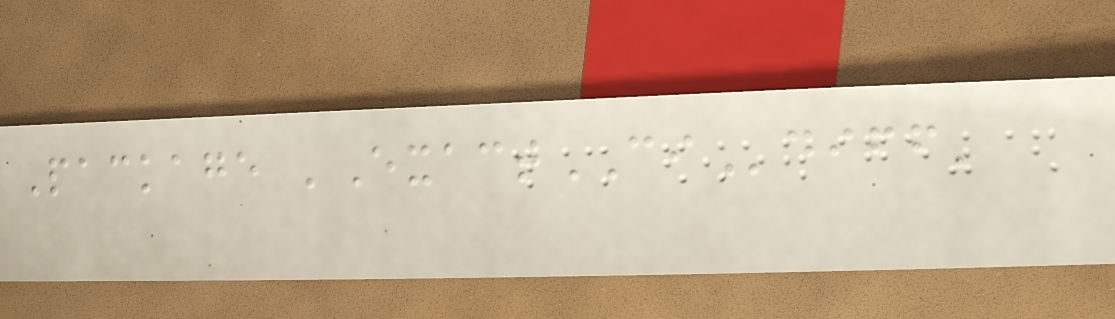Package 'ExactCIdiff'
